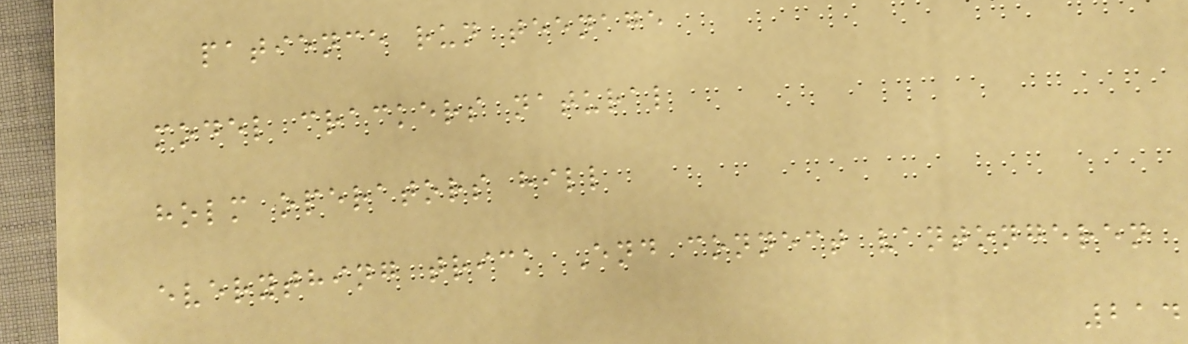patience run teenage
model crackers natural
holm operators hill
everything trick End connect vantongeren
214
